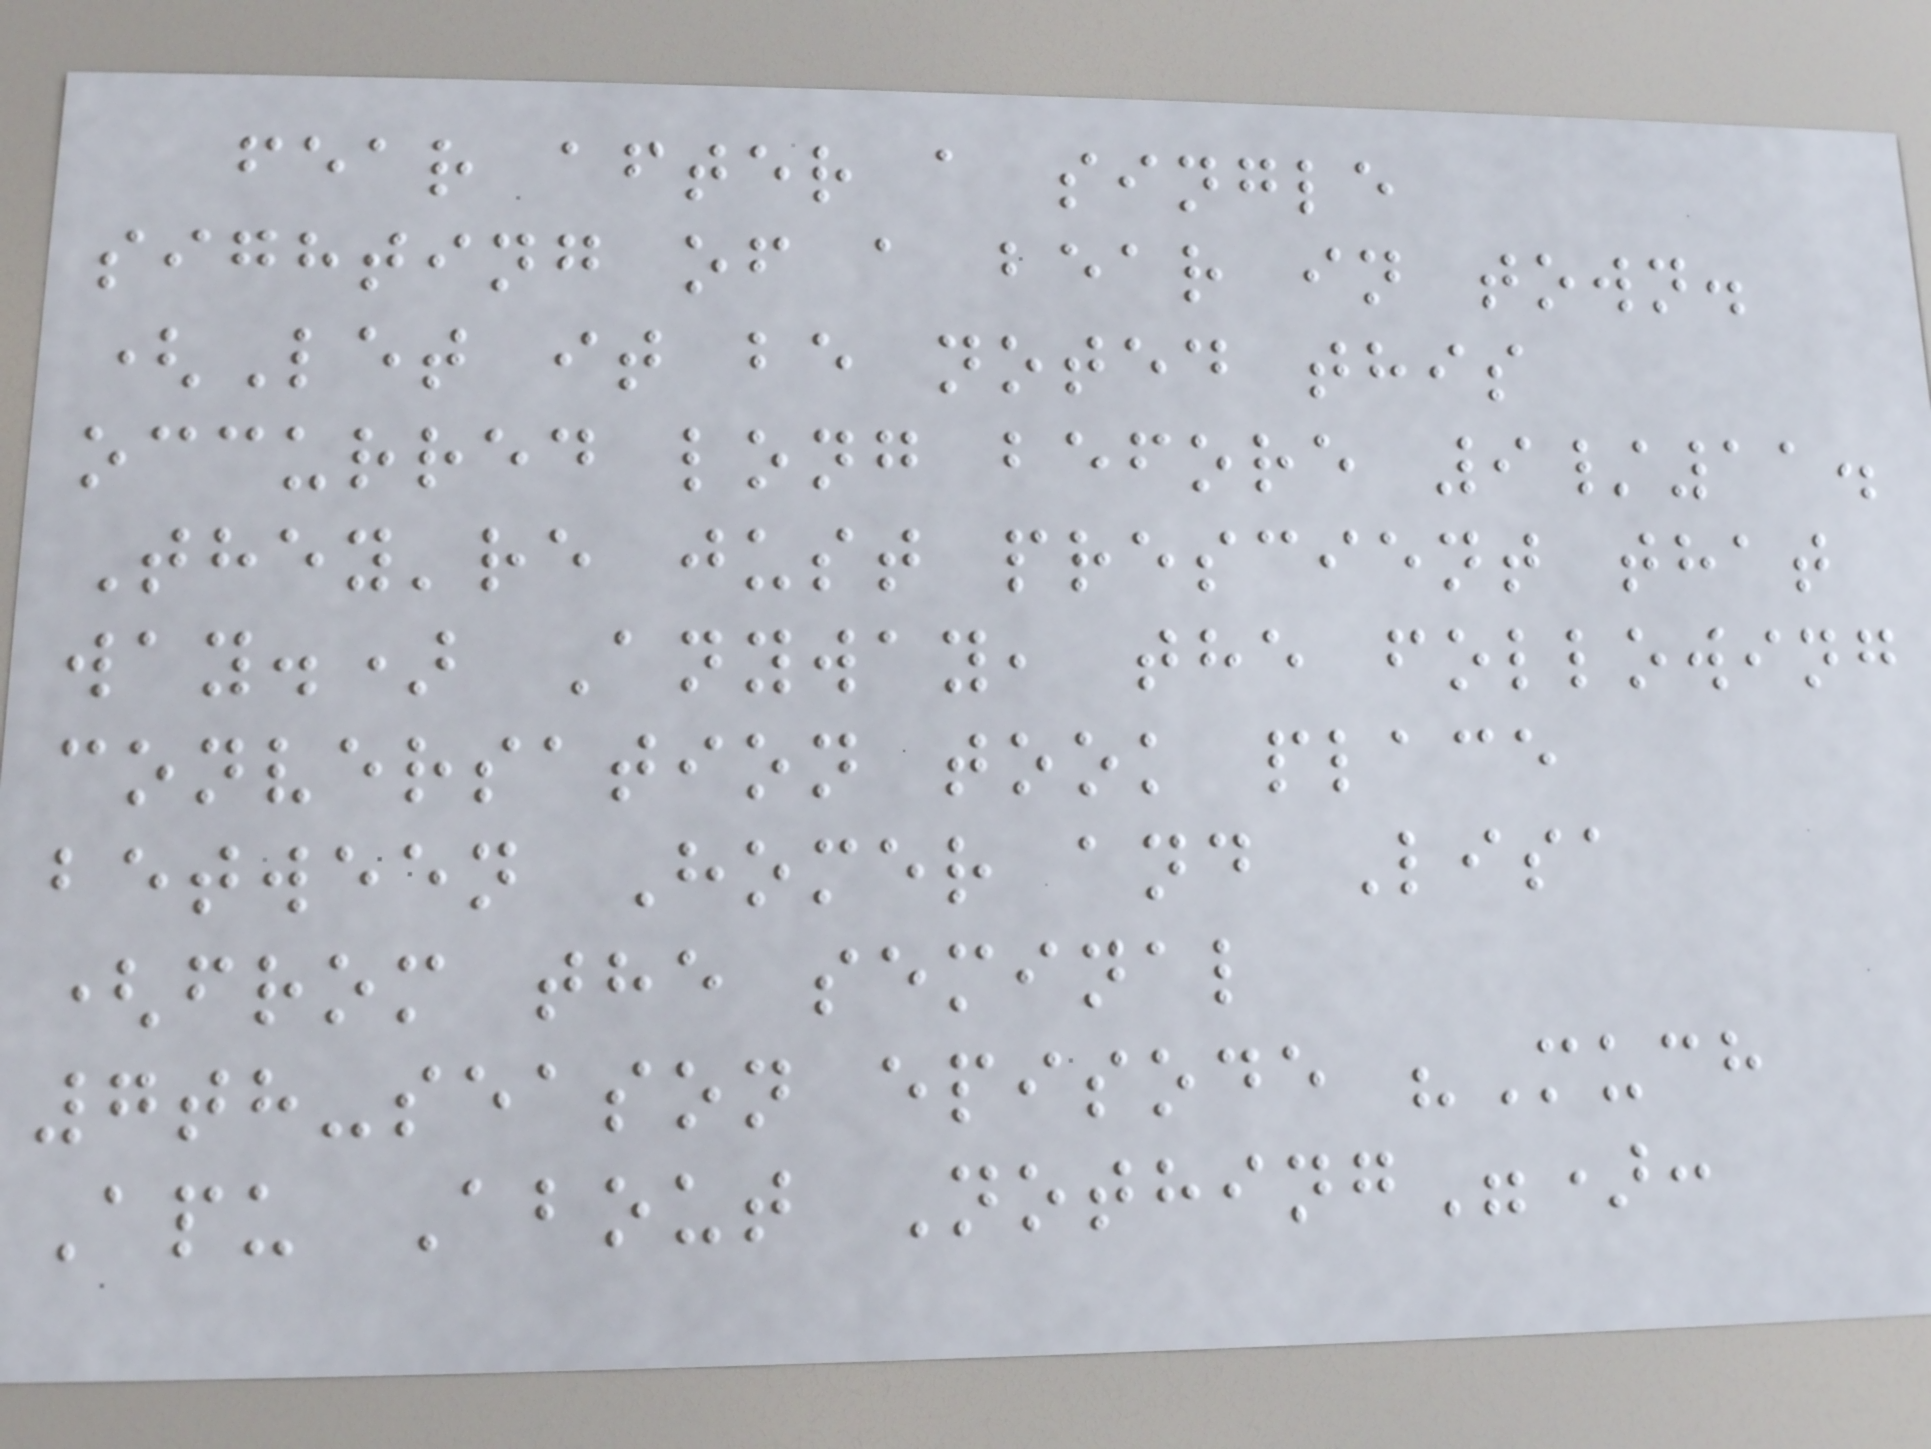fear after a single
sighting of a bear in town.
(Let it be noted this
occurred long before 9/11.
They're just prescient that
way.) Anyway, the following
conversation took place
between Homer and Lisa
(from the seminal
7th-season episode "Much
Apu About Nothing"):
